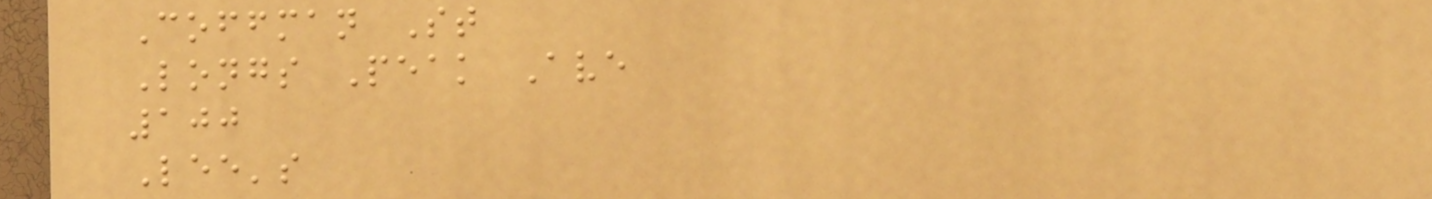Coffman St
Longs Peak Ave
100
Lee's
